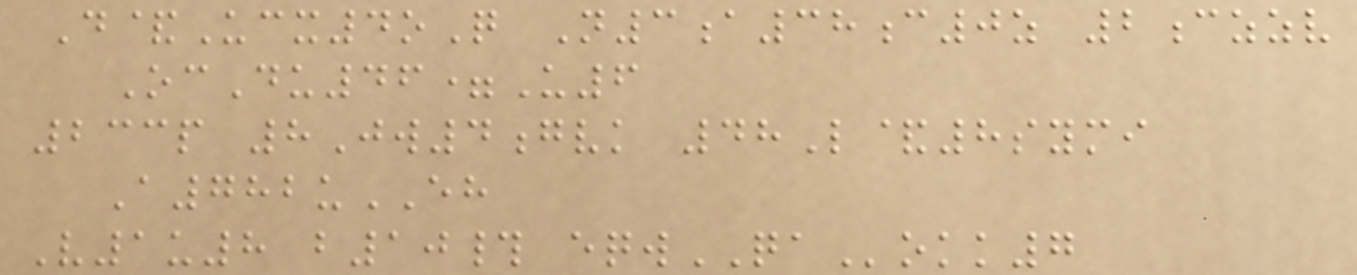D&Ucx4oQ N3a38c0z 2czzv
OcDu46=U6
233p 8Jw4gvk 48L&8symi
A782uEH
V1u8 b10# eqwQAokk7
